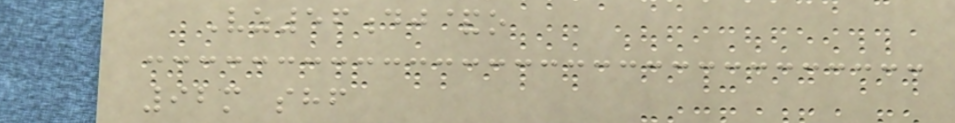Vz56dj&o
92m shf
